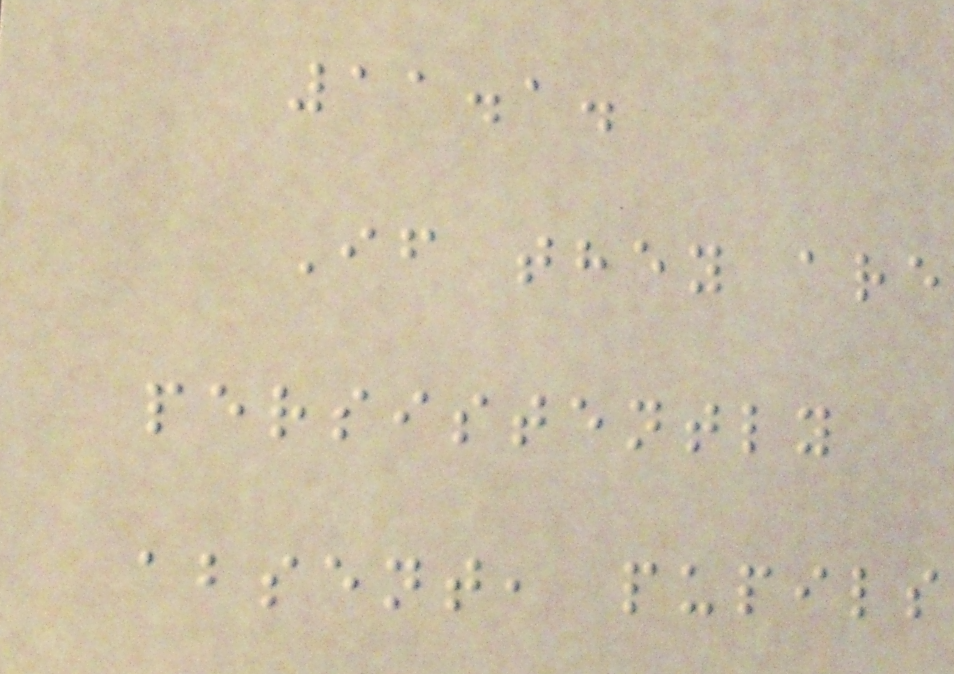11.1.
If they are
persistently
absent, pupils
